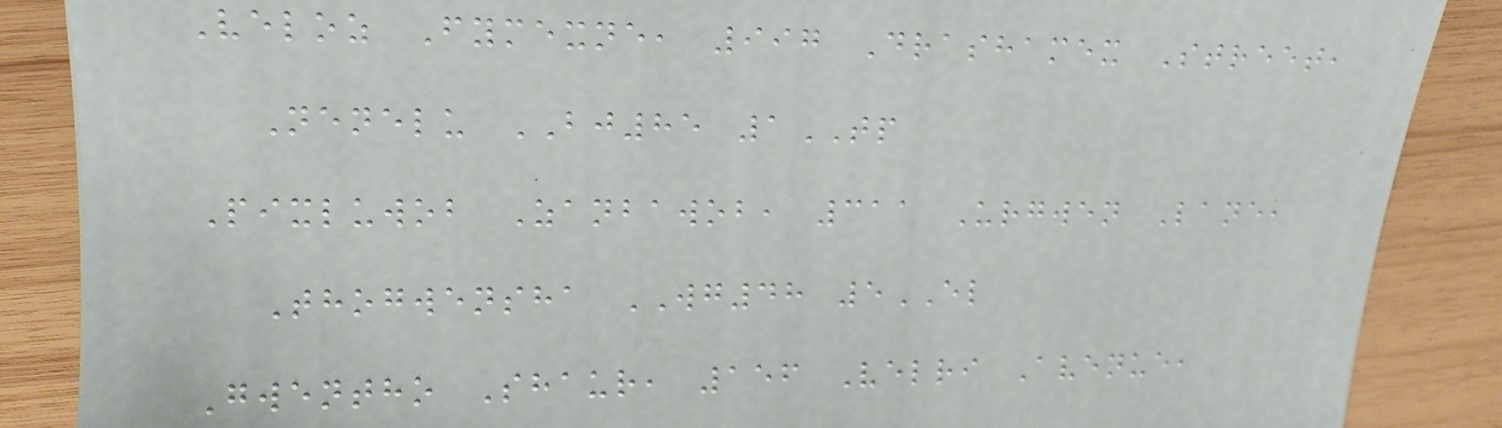Veloz Fymexne, 997 Drashamex Street,
Nenelu BJ85 1TP
Pixluwob Zanbawob, 311 Urgwen Lane,
Thogwensha WG48 5EL
Gwentho Shaur, 156 Velri Avenue,
